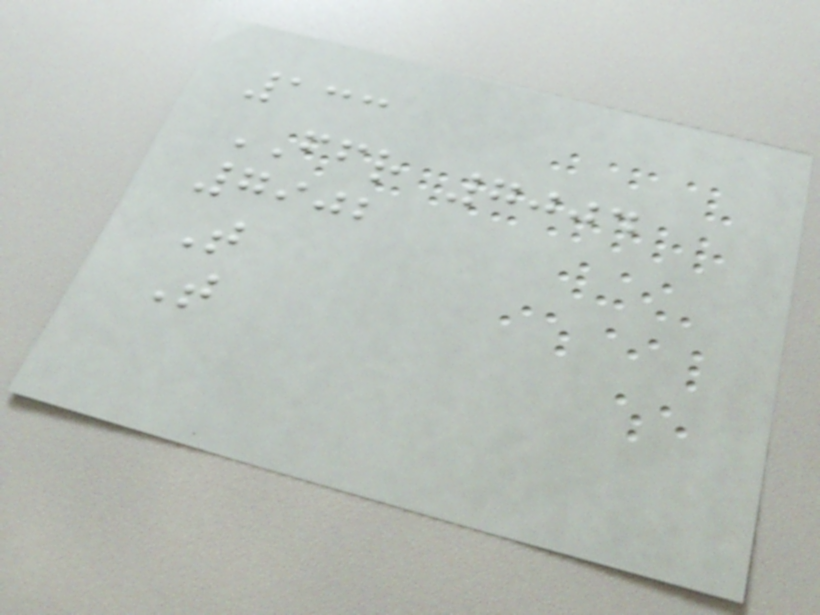133
FFR 7004
7902
T
T
